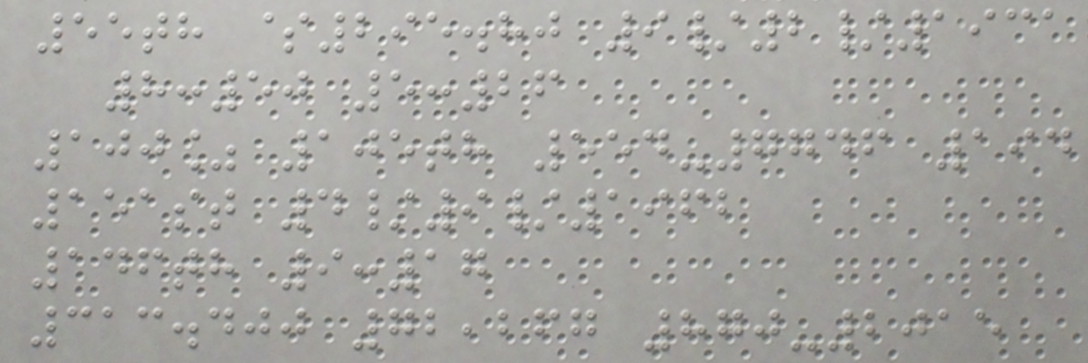55th $295.80 9/2/1931
8:50 5:26
100% 105th 554-7746 194
151st 4/9/1962
146th 9:17
313.400 72,267 870-2015
